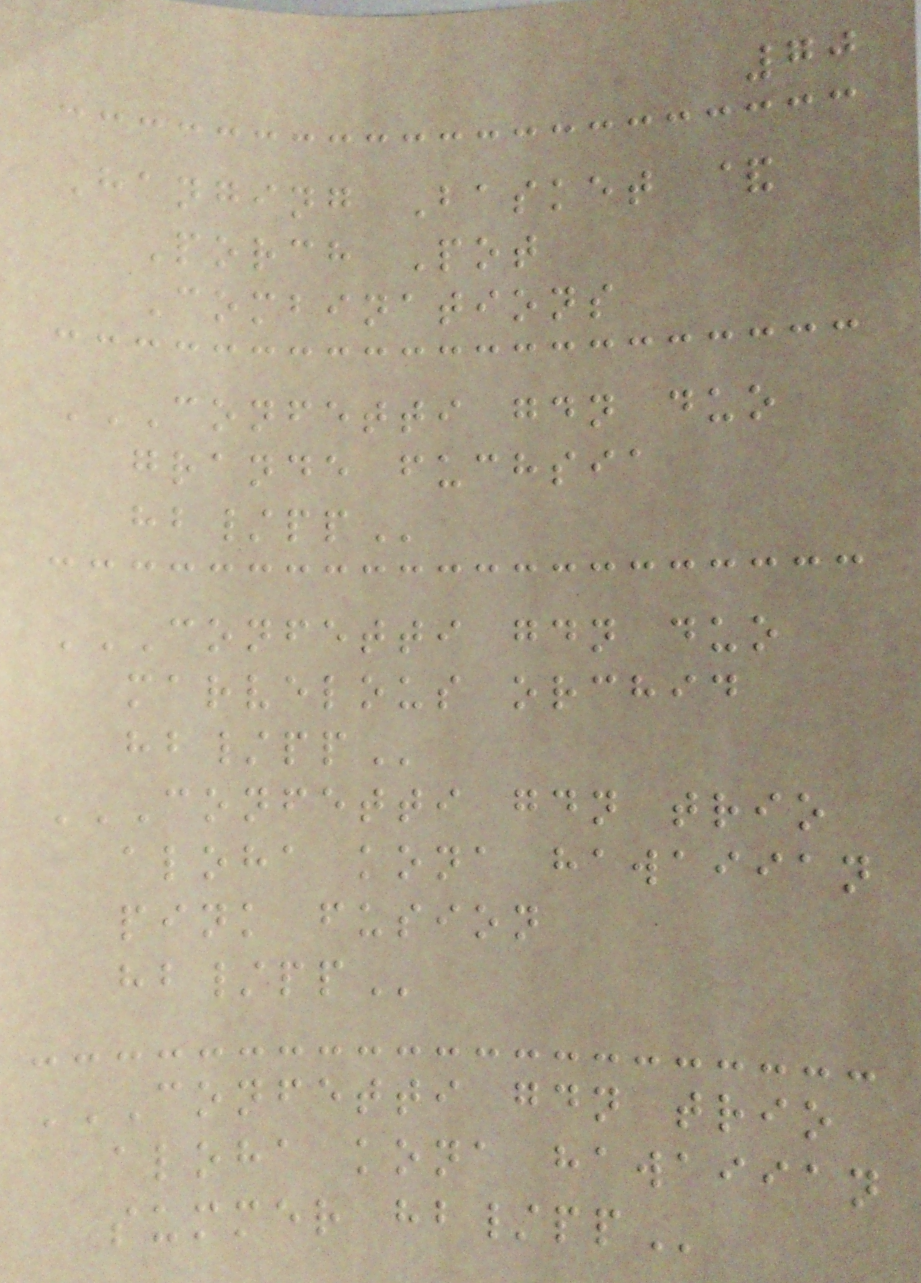70
Hanging Basket &
Porch Pot
Combinations
CONFETTI GDN DUO
GRANDE FUCHSIA
HB/PP
CONFETTI GDN DUO
MARVELOUS ORCHID
HB/PP
CONFETTI GDN TRIO
ALOHA KONA HAWAIIAN
PINK FUSION
HB/PP
CONFETTI GDN TRIO
ALOHA KONA HAWAIIAN
SUMMER HB/PP
